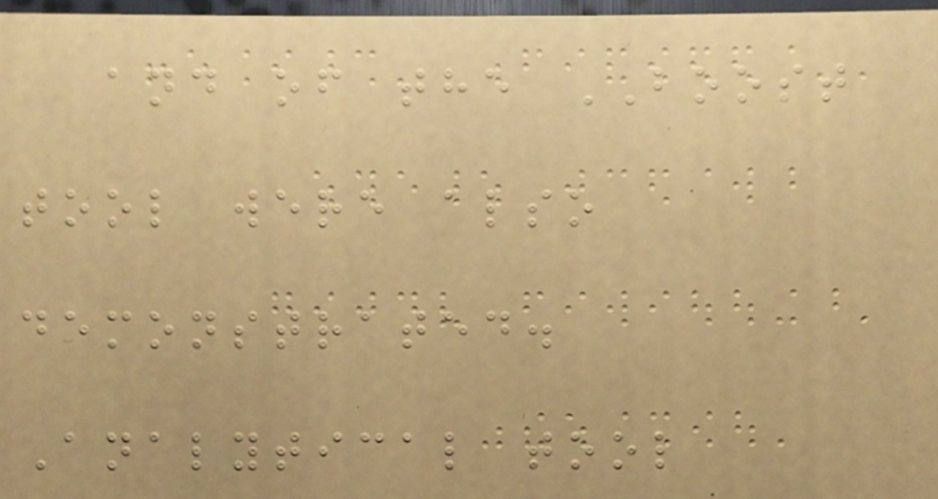and of the BOOST
tool were also
demonstrated.
Analytical tool
